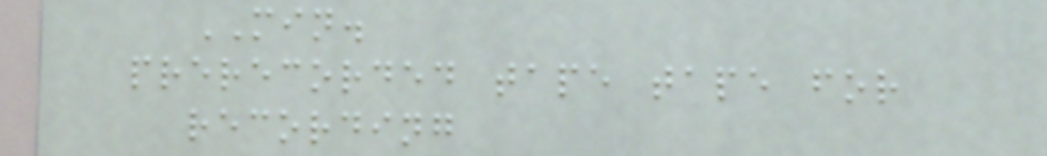MIN.
prerecorded tape tape for
recording
